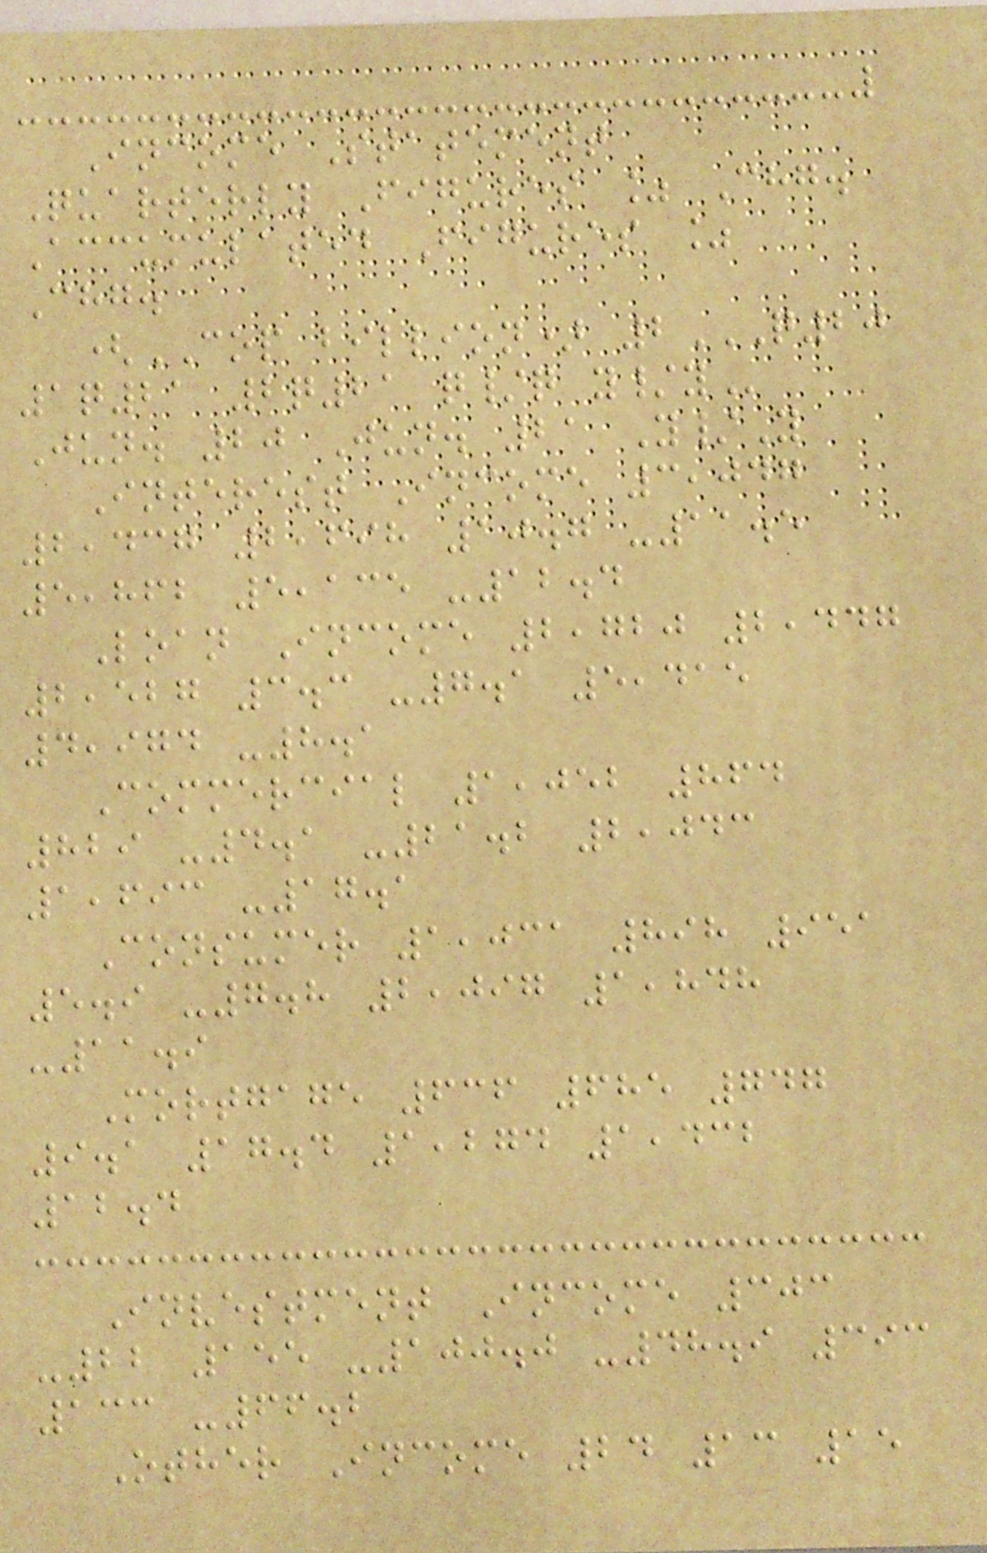Income Statement
Quarterly Figures % Chg.
Accumulated Figures %
Chg.
(COP billion) 2Q20
1Q21 2Q21 Q/Q Y/Y
Jun. 20 Jun. 21 Y/Y
Interest Income 3,047
2,437 2,698 10.7 -11.5
5,862 5,135 -12.4
Loan Income 2,720 2,447
2,527 3.3 -7.1 5,415
4,974 -8.1
Commercial 1,052 864
829 -4.1 -21.2 2,043
1,693 -17.1
Consumer 1,031 898 951
5.9 -7.8 2,097 1,848
-11.9
Mortgage 636 685 747
9.1 17.4 1,274 1,432
12.4
Investment Income 303
-22 155 -100.0 -48.9 393
133 -66.2
Other Income 24 13 15
